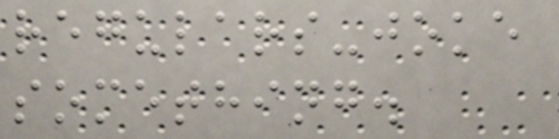regulars-joke
something.
